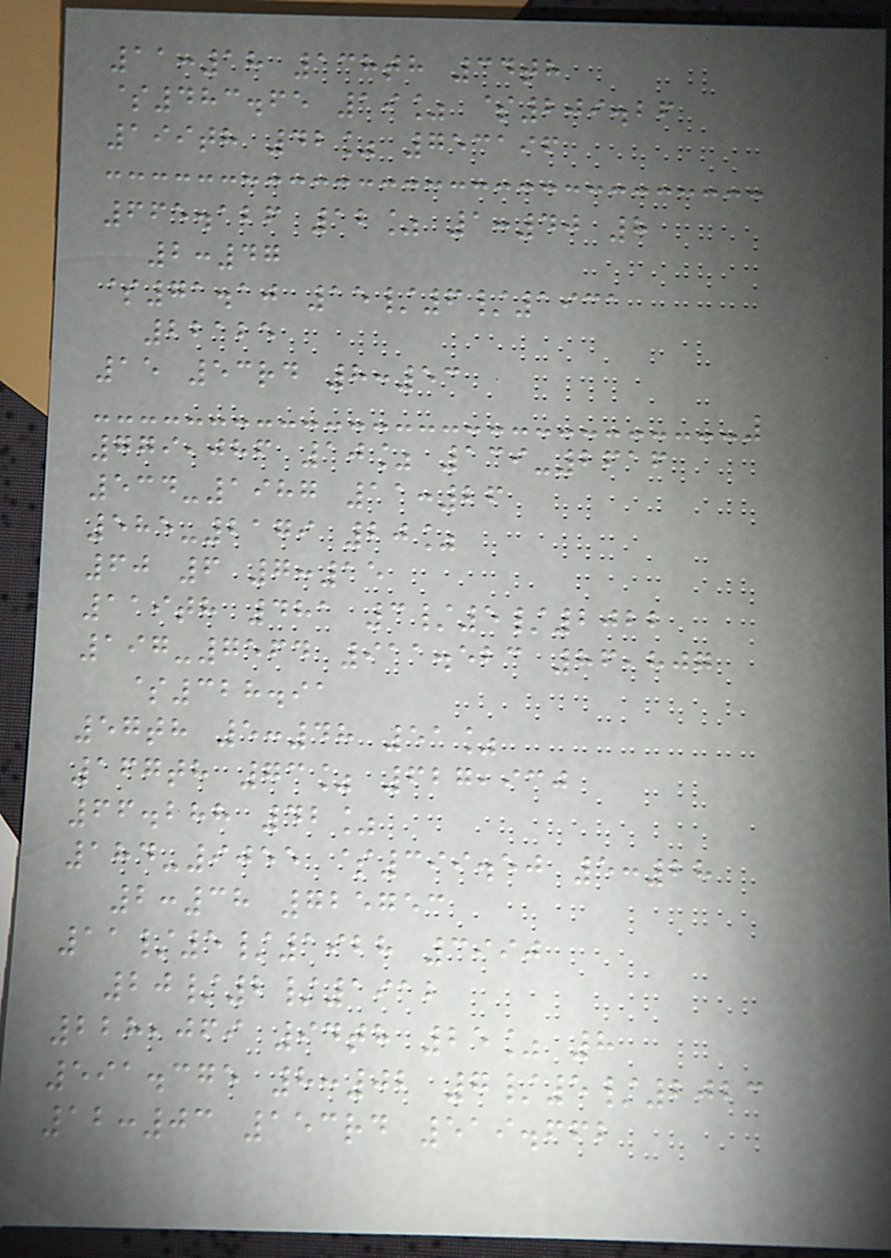11:18 138th 34th
$483.65 19% $209.26
199th 42% 753196
665.126 12% 1:40 8
2:47
$71.10 15/6/1931
22125
15 53rd 8:53
779,086 10% 139-2616
534-1987 11:26
585-2179 20%
60 6 7:15
119th 481 3/5/2022
197-7564 911.523 86,807
$328.91
57th 5:48 51%
167th 73% 627,930
66.288 42%
184-9055 $399.50 5:28
2:38 725753
11/5/1928 3990
20/2/1912
228,069 94th 25% 8
591.375 8:02 7/5/2023
12:03 153rd 519.662
